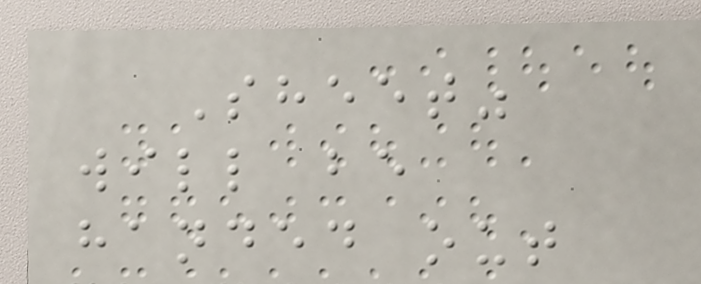Sheet"
will be
handed out
